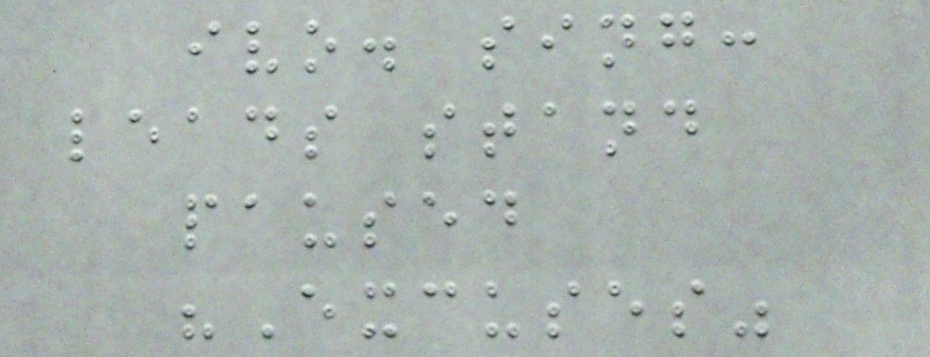ivo. sing:
leads stand
paused
"Excuses"
